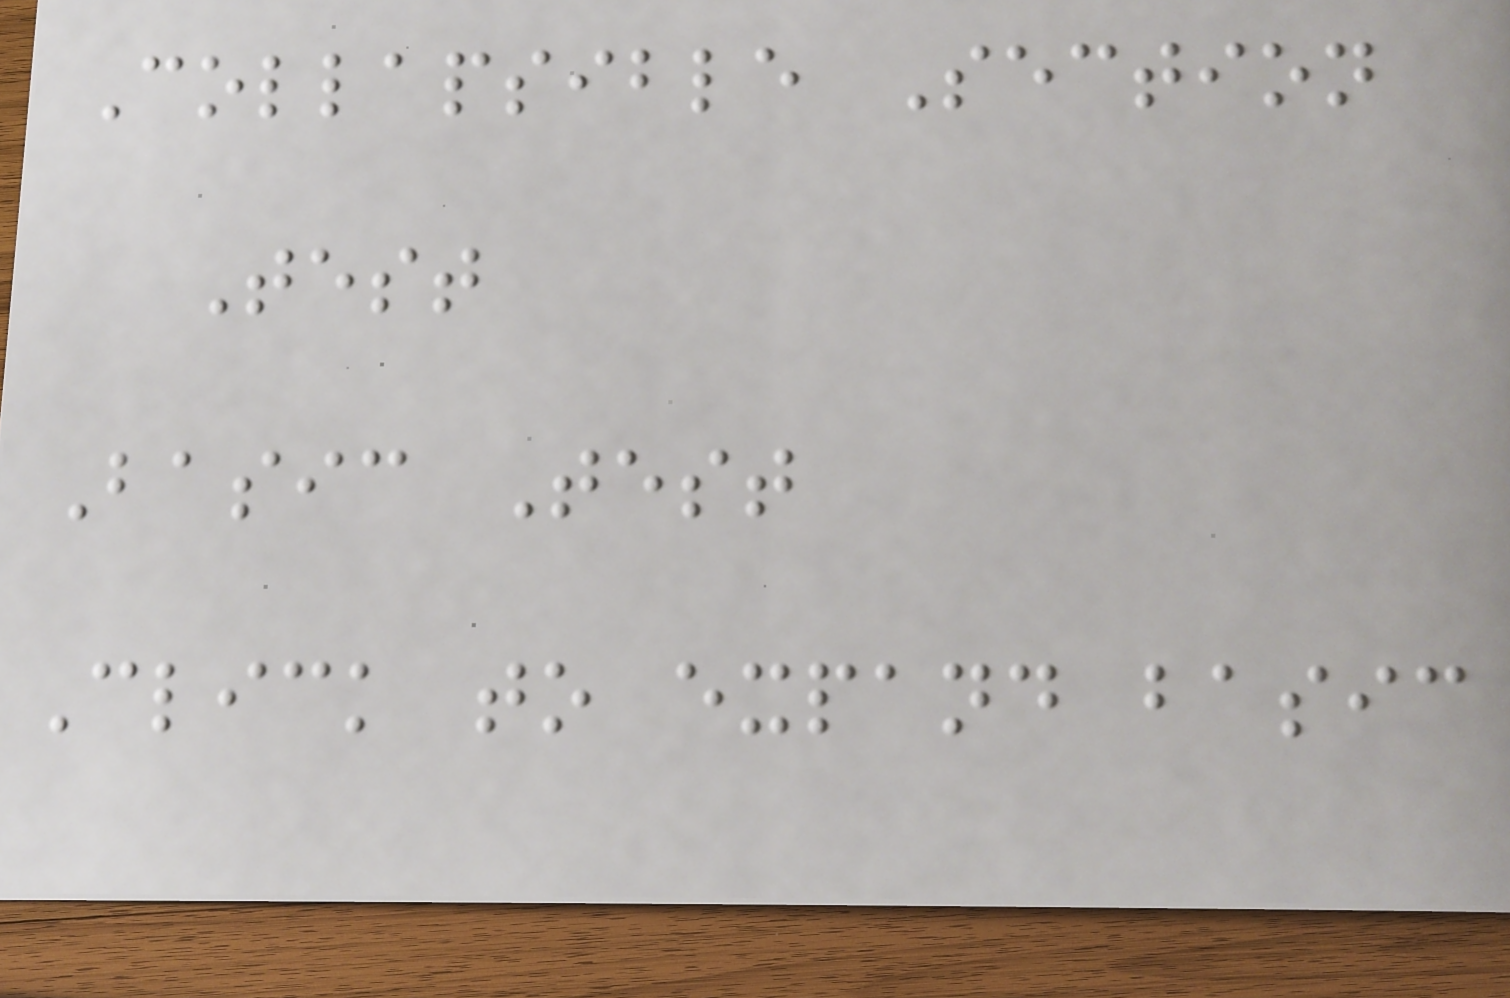Collapsible Section
Test
Basic Test
Click to expand basic
